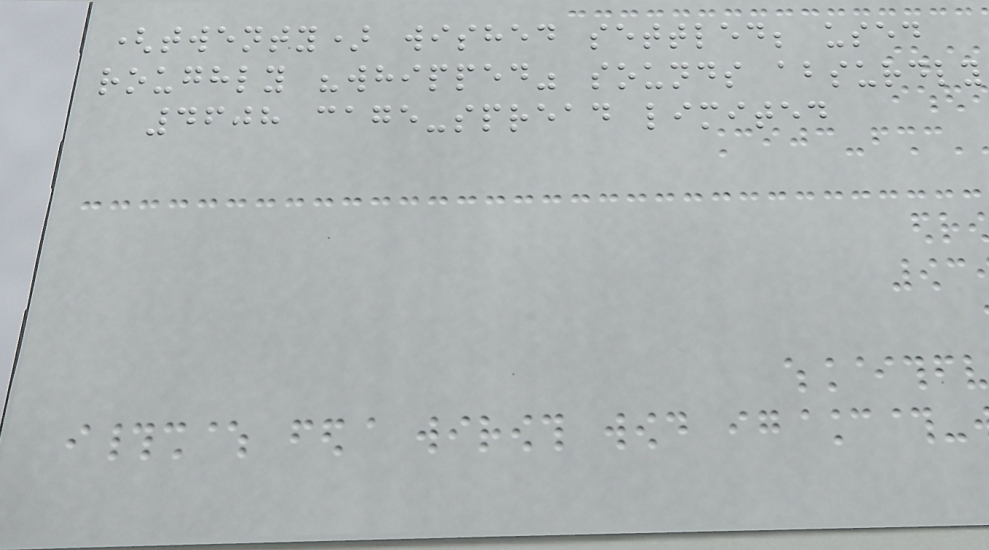(twenty) wished settled; used
roughly "whipped" sounds absurdly
4608 cage-spread limited
